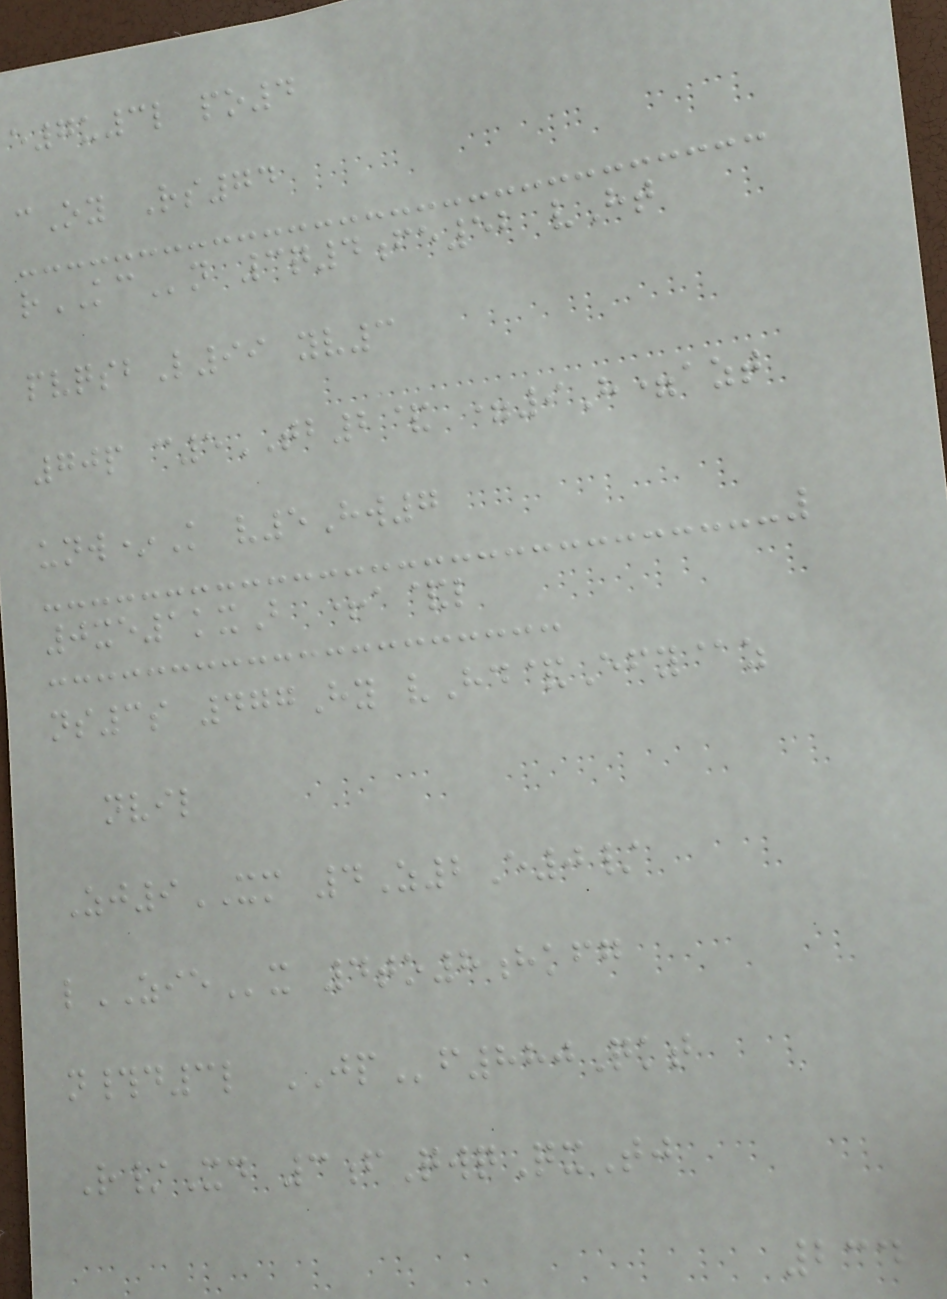e7u3l po4
cOy Rs74
rKCn 3q4fe52 vHt
pvqsbL99 yv3
70p c5TB2& =9H=azt
unw*K v5Hw7
0xe1kxB +a&l
ns3s 477Hy vHd&Efy@z
nvil
Zj9XM 4Z2E0/
lZIEx 4to8hkfg
n#d3l JPf880Qkt
R/Xd 3fQwqQxTj
234
